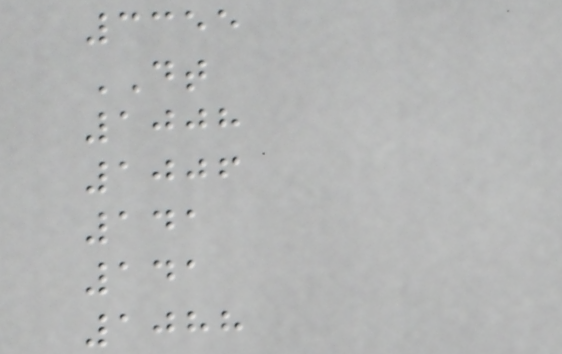3355
DT
1008
1006
141
141
1088
